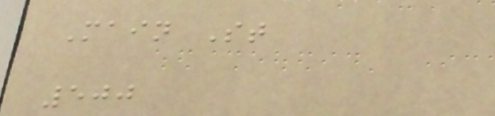Main St
500
